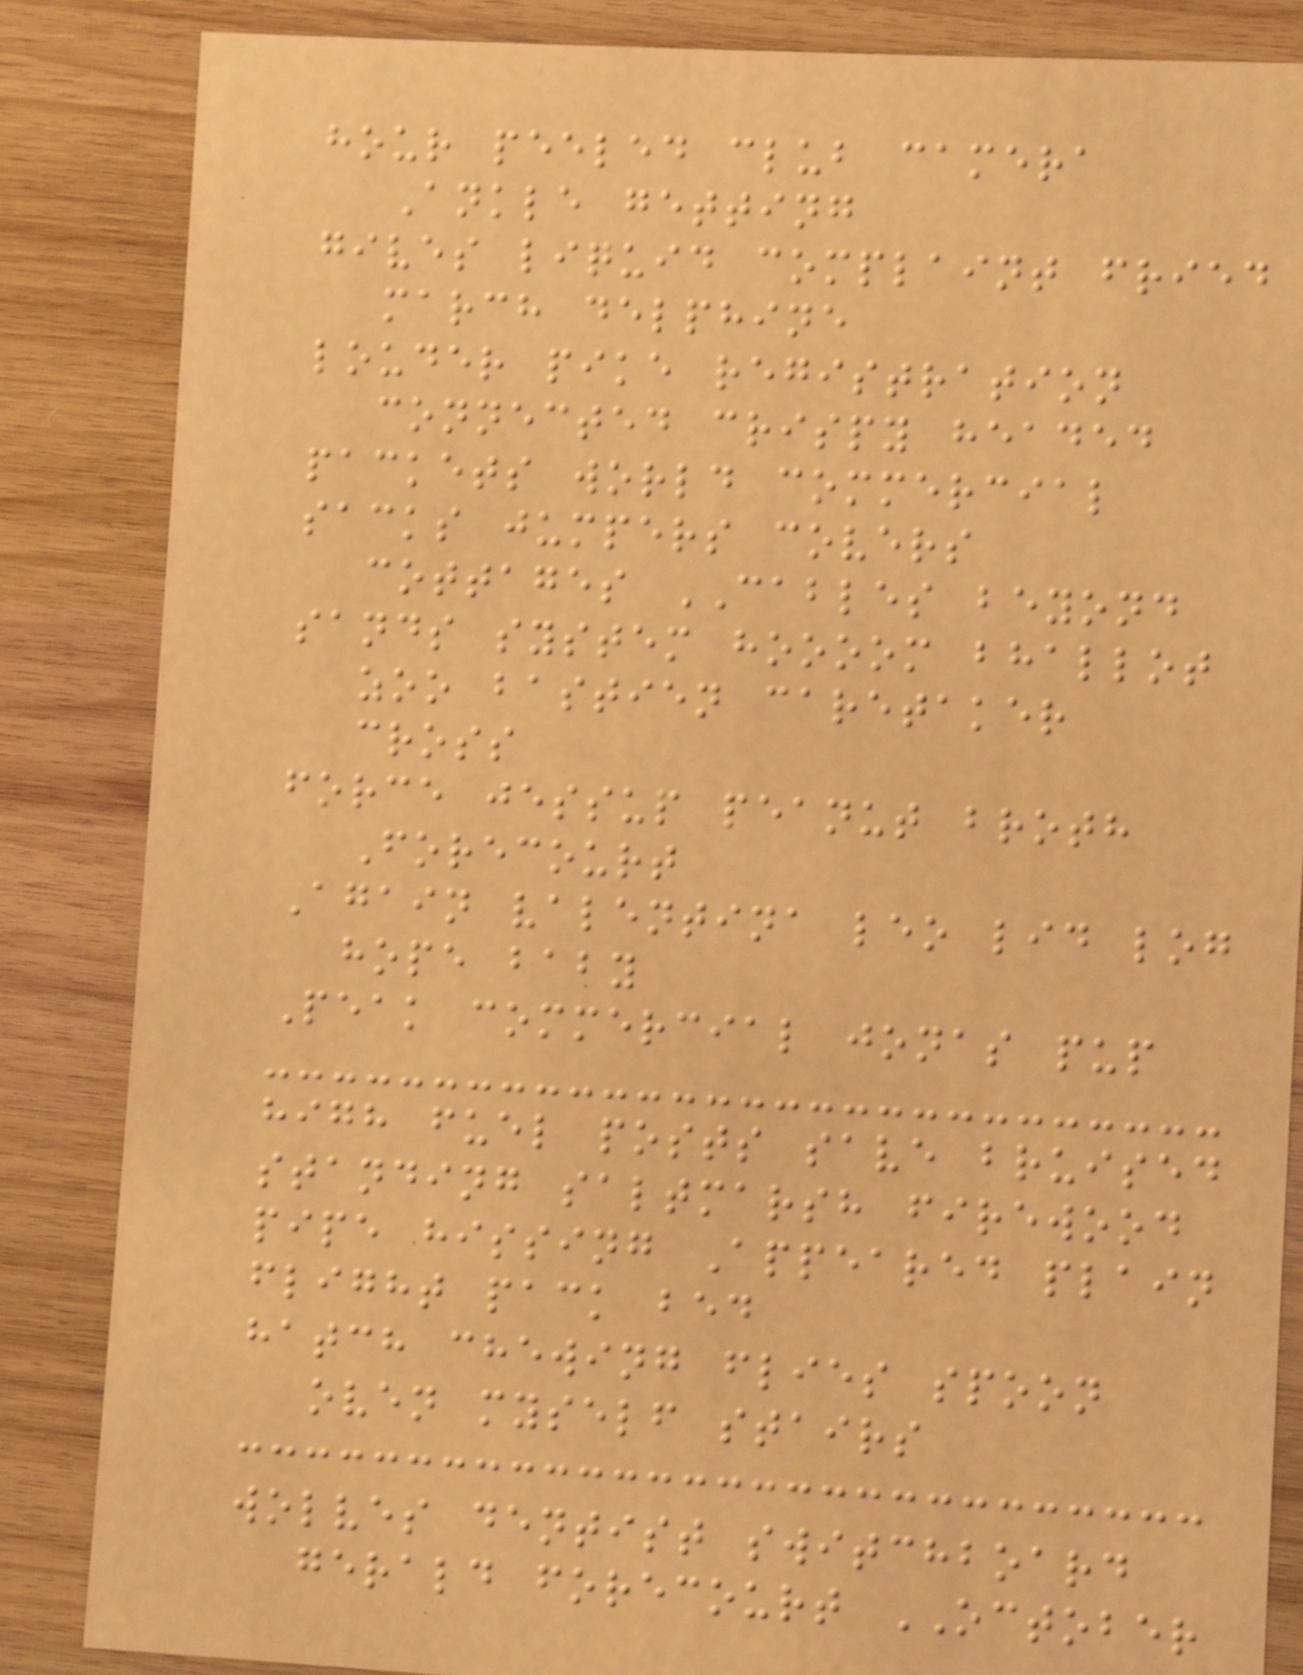hour peeled club camera
Ankle getting
gives liquid complaint fried
march delphine
louder pike registration
connected crispy headed
packets world commercial
sacks jumpers covers
cottages CABLES beyond
sands system hoooom bhallot
zoo bastien caretaker
cross
force jessup peanut broth
Forecourt
Again valentina leo lid log
hope baby
Peak commercial jonas pup
high fuel posts save bruised
standing saltmarsh firewood
pipe hissing Appeared plain
flight pack bed
hatch chewing flies spoon
oven myself stairs
wolves dentist switchboard
gerald forecourt OCTOBER
